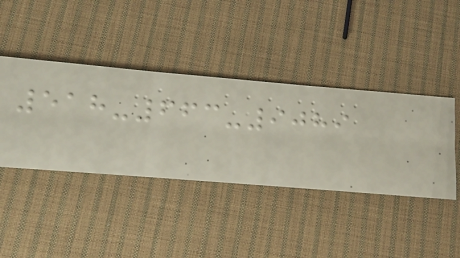518-663-9089
